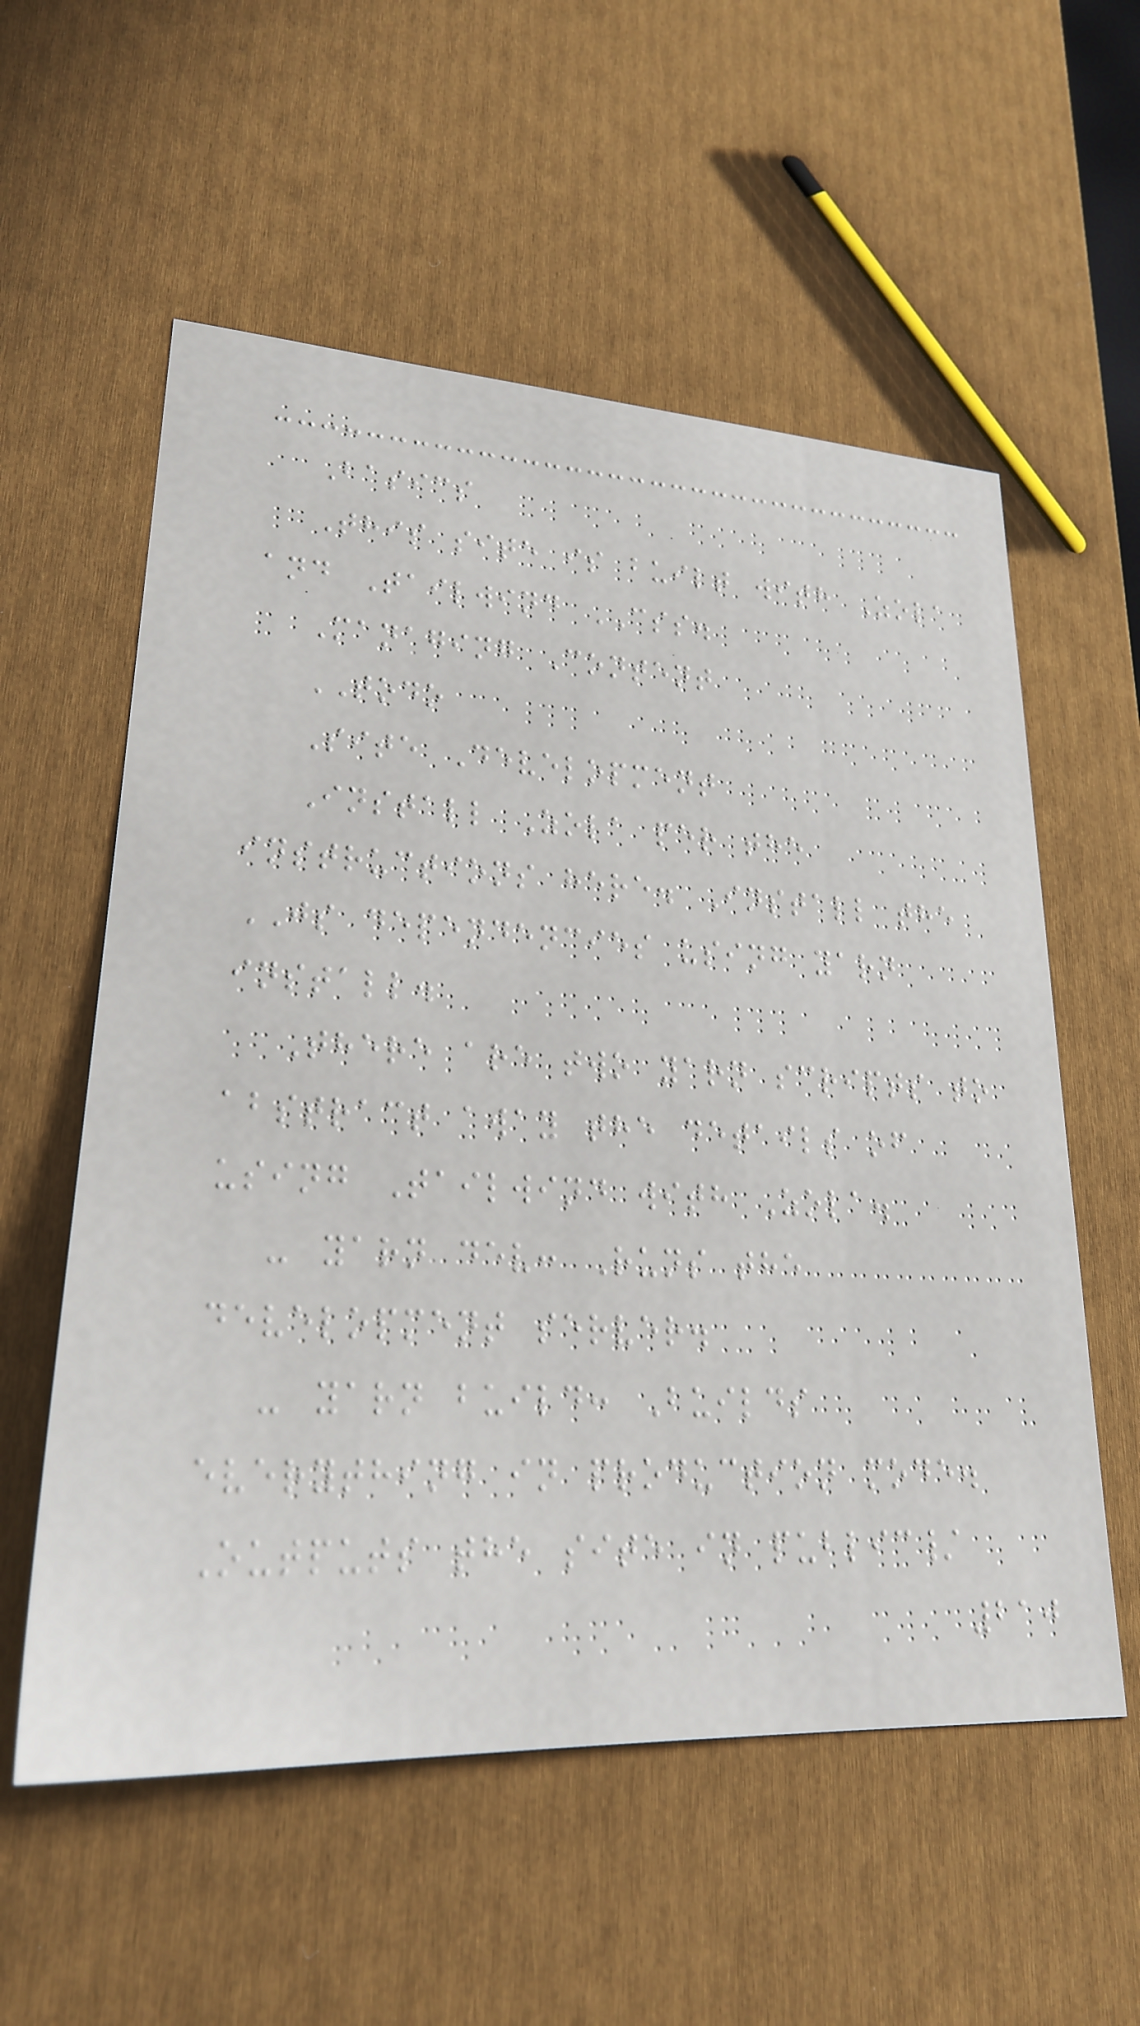Basics
This site is built with Zola
and Tailwind CSS.
Managing Content
TODO
Site Development
Install Zola per the
instructions here. Install the
JS dependencies using yarn
install.
There are two yarn scripts to
abstract away the details of
using Tailwind with Zola.
- yarn dev: Runs the
development server.
- yarn build: Builds
everything in production mode.
Outputs the site in public/
210
